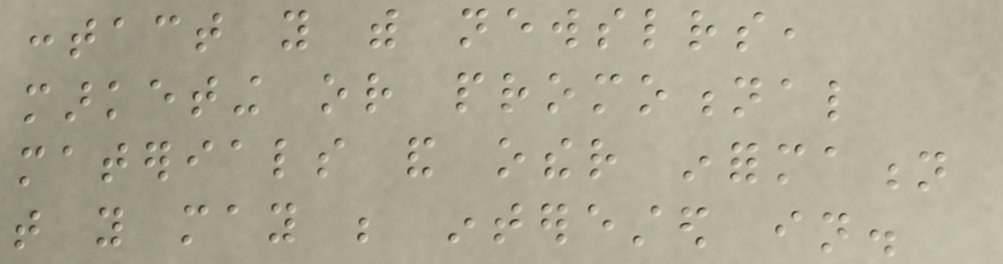contact you with newsletters,
marketing or promotional
materials and other information
that you may be interested in.
